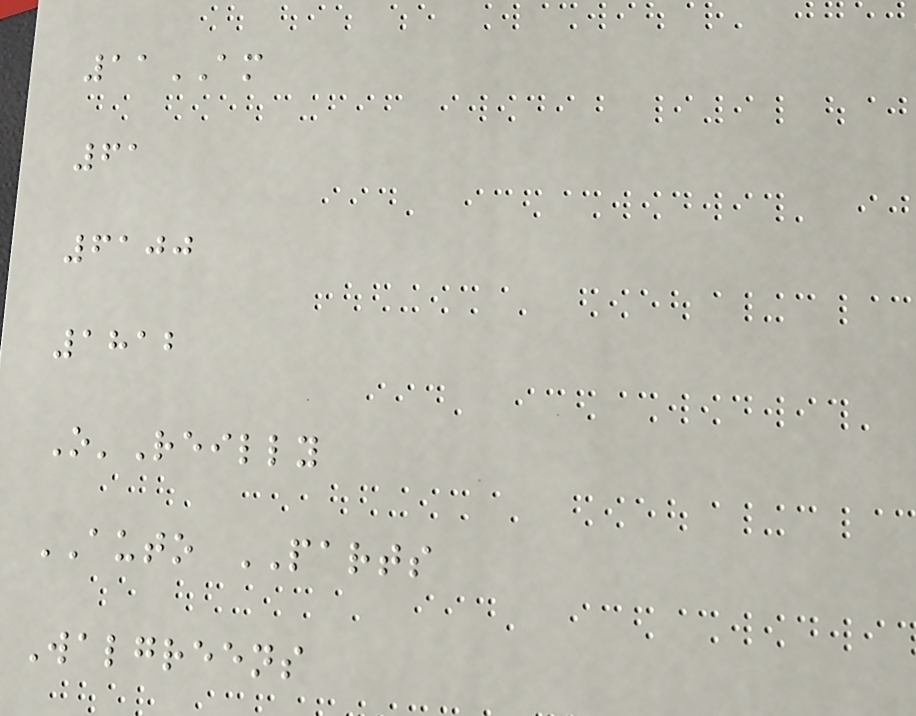11AM
61
6100
1812
O'Reilly
AUTO PARTS
Walgreens
